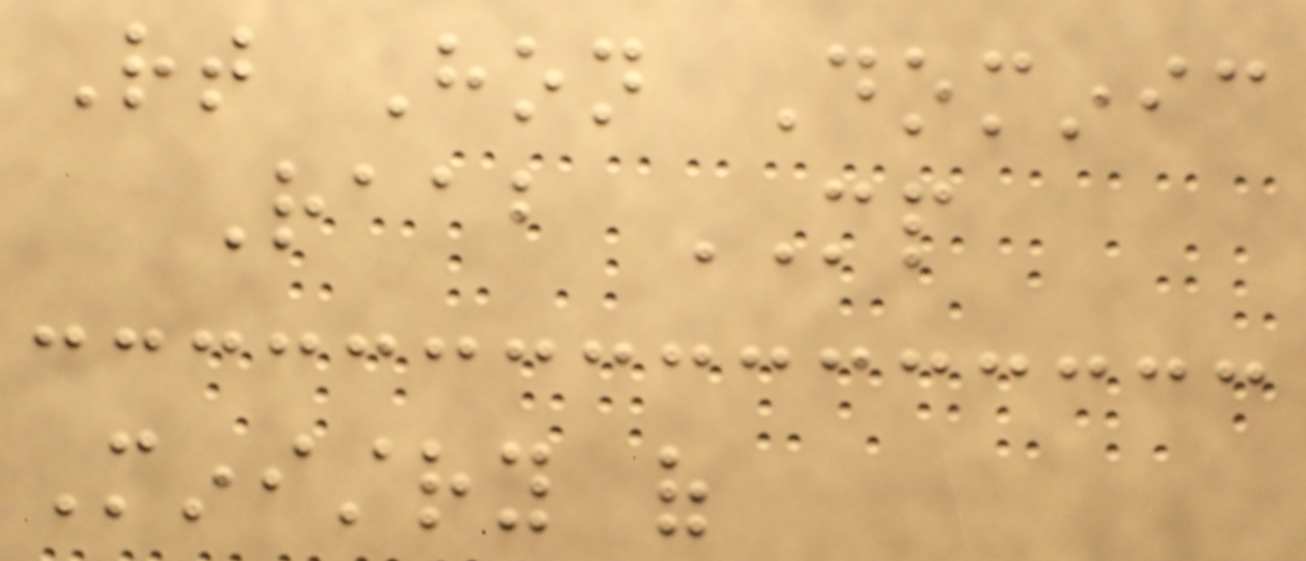Rt Hon Dominic
Raab MP
Ministry of
